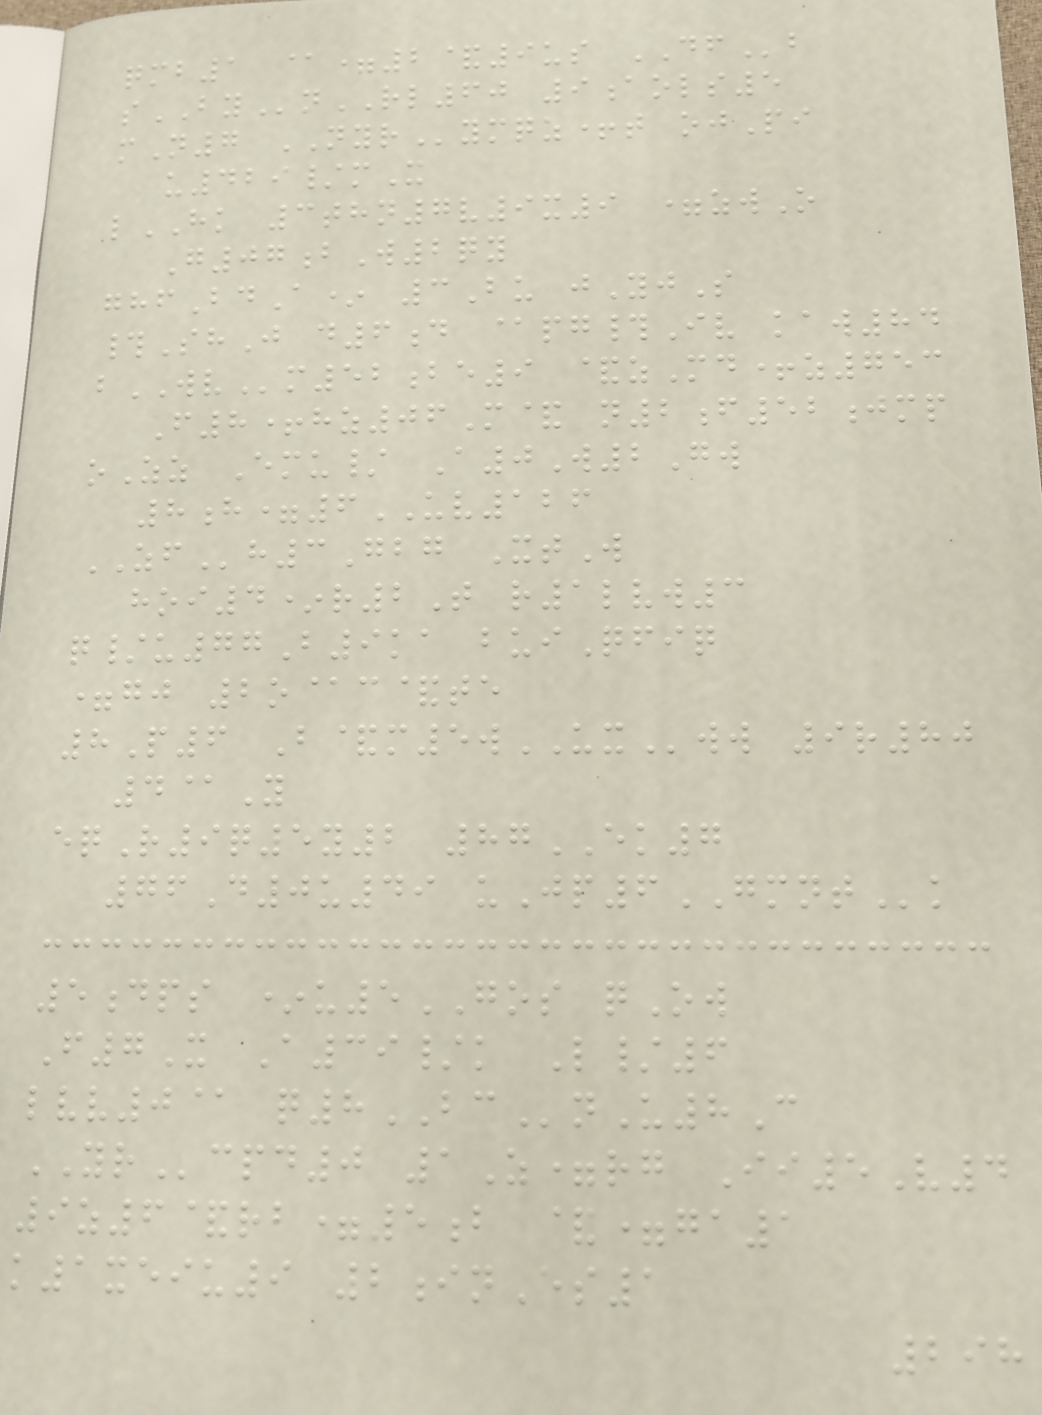qmb1 @=2&9us DFb
sBYnRL60 9aols5
mN7 NYRymqz+t ojPi
u429/mX
lHK 3thn7v9x9 =zwO
G07bW2qy
ghfBdA* 3Bu jYjS
#ShJ d6d @pg#Iv kaw84
bWVm52be9 &zMd+z753
F8+hz06M& n2f52jmp
oZz Emu/ A0W2Gw
8h=6UV126
ZFh3Gbg XtW
hoi4*r2T r1lvw3
q/u77B9ka buiQfiq
=gj 2o@c&te
8P6 B&m5wUXww 9r80
4@Y
eqR9q5y2 87EK7
76D0u49 uJp6GMNTk
5dps *u5GOS qOw
F7X A39/k L/6
lvv0@ q8BCnU8C
YRcpd0 1Z=rg Ii5V4
9z6&rb=5b &=ga1
k1xeiu9 2inEs1
298
